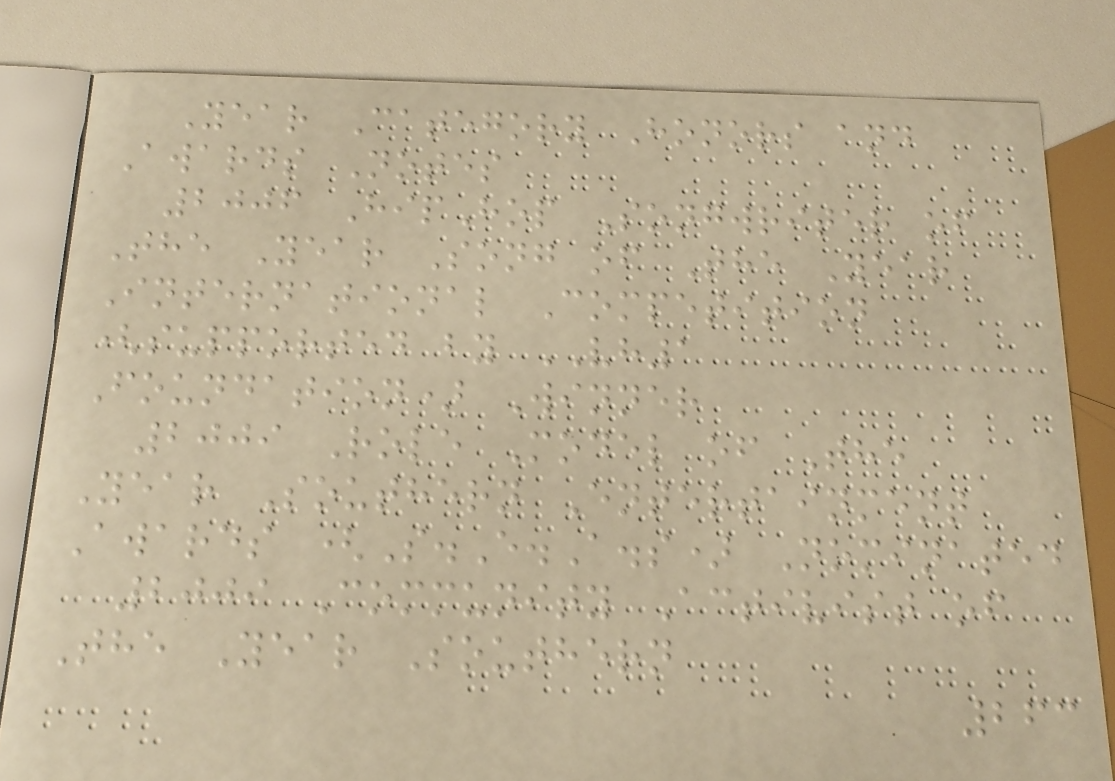Year Category Honors and
Awards Notes
2006 HipHop Songwriter of
The Year Song of The Year
International Competition
(supported by VH1
Foundation) Winner
2009 Role Model of The
Year Southern Entertainment
Awards (S.E.A.s) Nominated
2009 Community Activist of
The Year Southern
263
